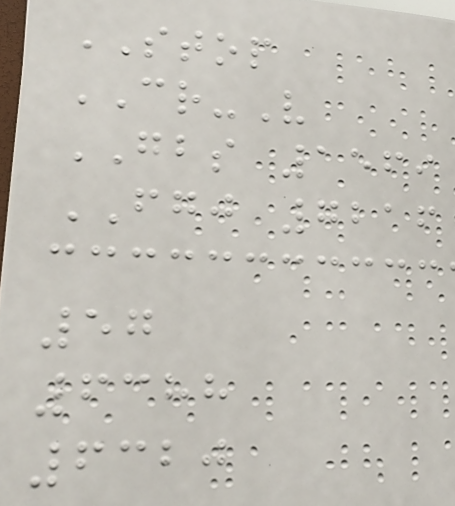STOP
CR-V
GBS 1569
FGJ 7216
57
6388
6320
